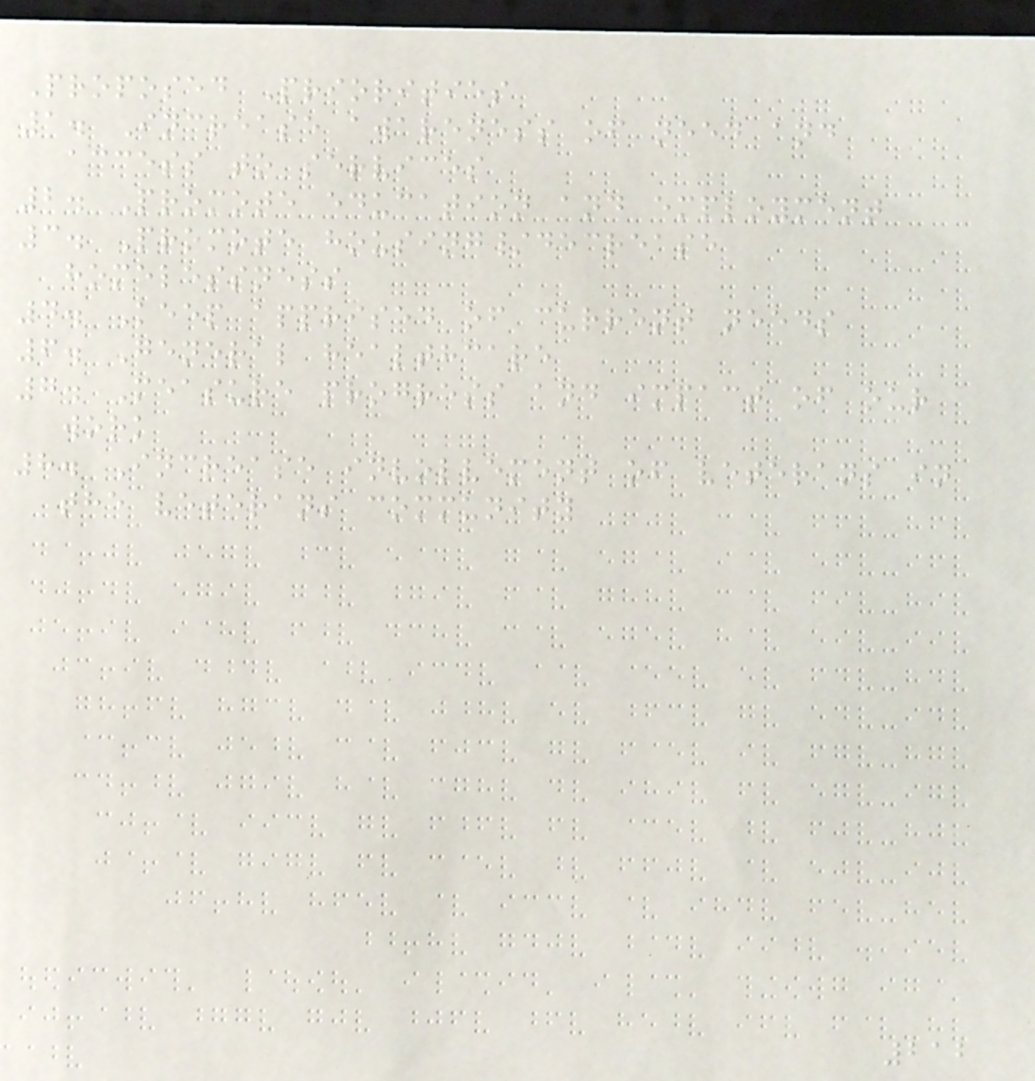Proposed Priorities
1. Increase awareness of need and
access to services
2. Promote education and employment
3. Promote housing/decrease
homelessness
4. Keep apprised of current needs
6. General healthcare
7. Measure progress and impact of our
work
8. Increase involvement of veterans in
the veterans community
212
